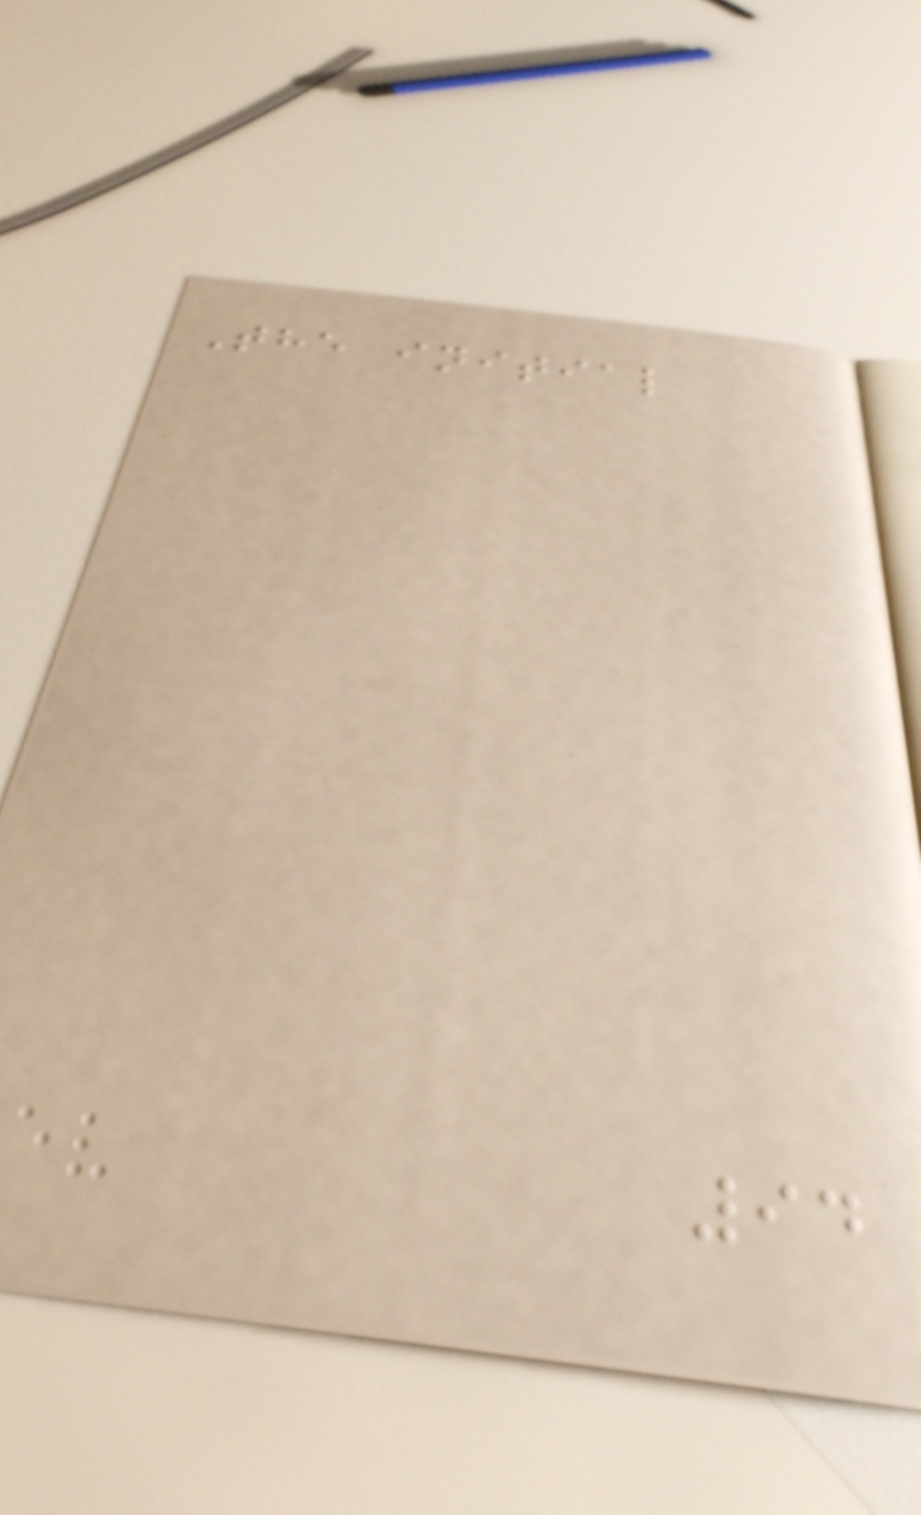The initial
94
